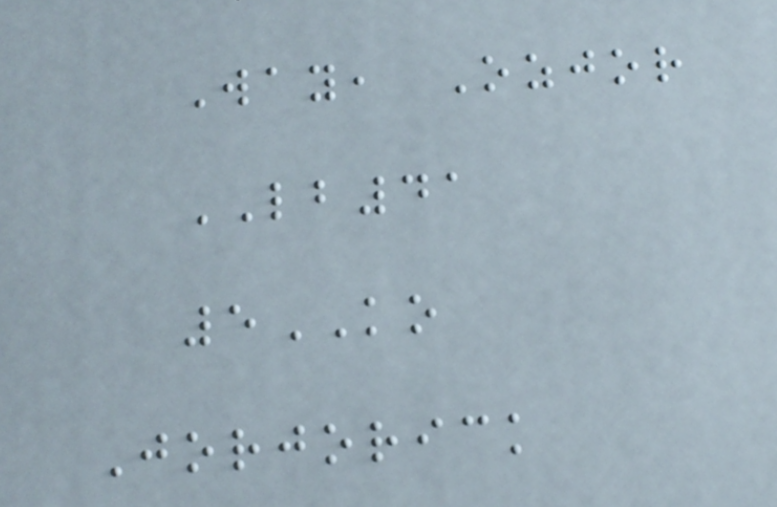Way, Ozjor
LB41
5KO
Jorjorick
